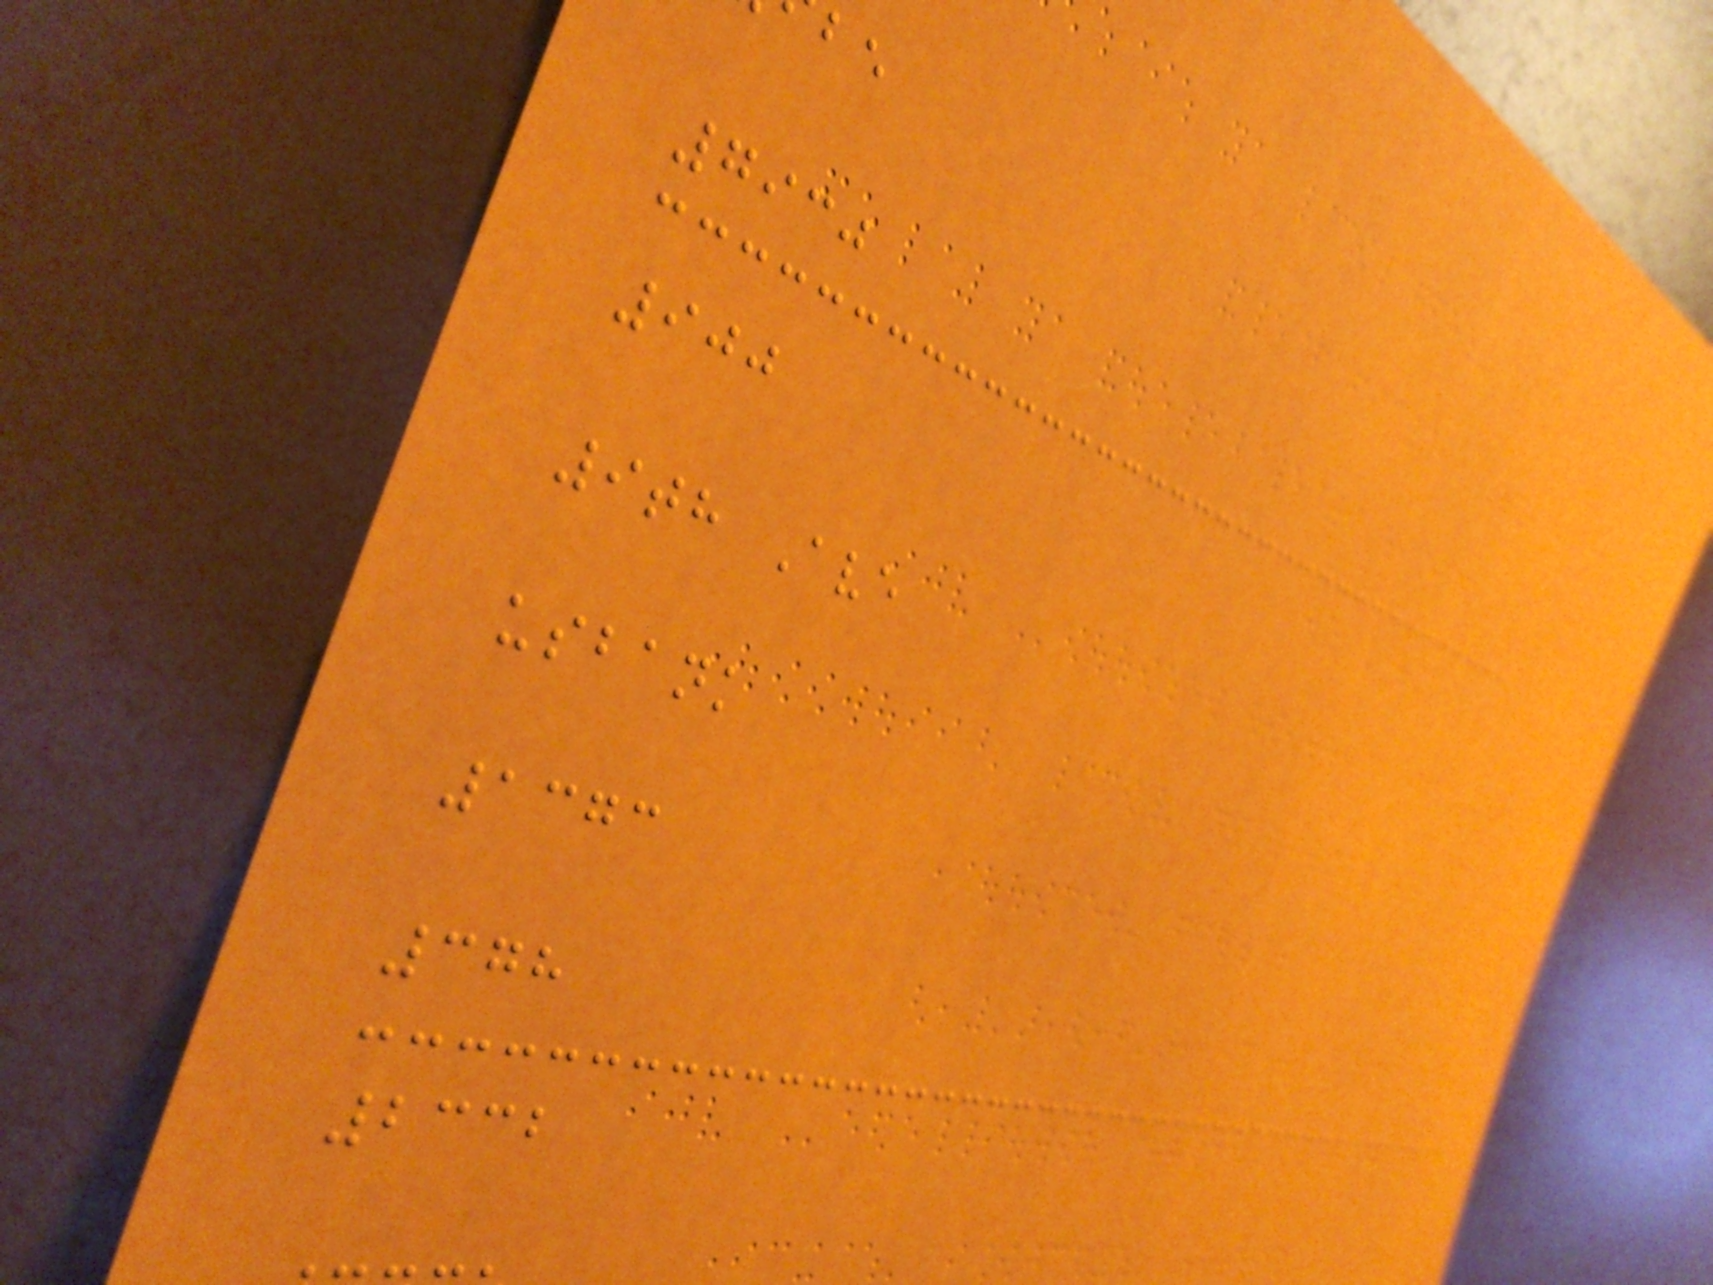7930
900
9th Ave
usbank
1373
378
2332
